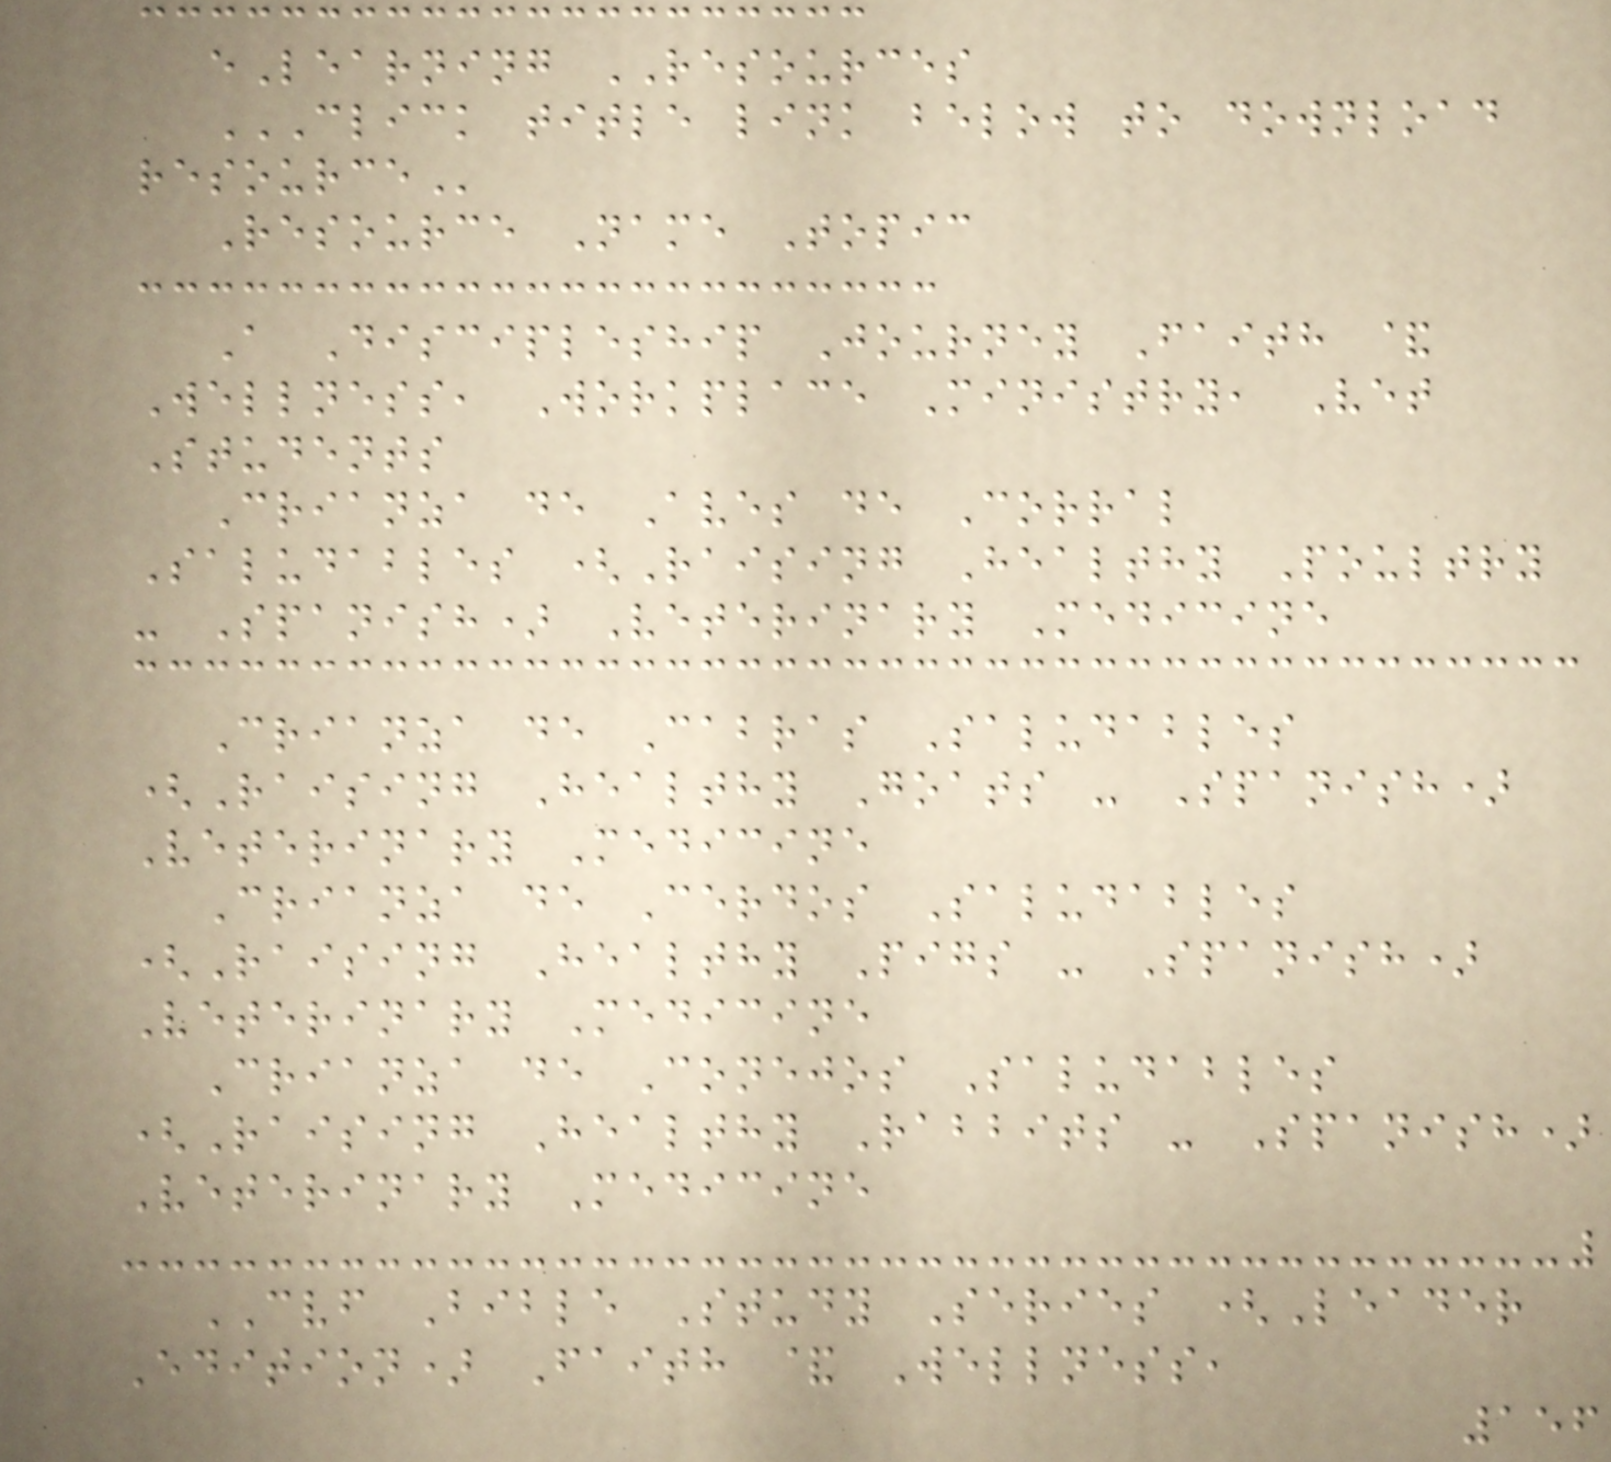eLearning RESOURCES
CLICK TITLE LINK BELOW TO DOWNLOAD
RESOURCE
Resource Name Topic
A Discipleship Journey Faith &
Wellness, Workplace Ministry, Vet
Students
Crianza de Aves de Corral
Saludables (Raising Healthy Poultry
- Spanish) Veterinary Medicine
Crianza de Cabras Saludables
(Raising Healthy Goats - Spanish)
Veterinary Medicine
Crianza de Cerdos Saludables
(Raising Healthy Pigs - Spanish)
Veterinary Medicine
Crianza de Conejos Saludables
(Raising Healthy Rabbits - Spanish)
Veterinary Medicine
CVF Bible Study Series (Leader
Edition) Faith & Wellness,
156
